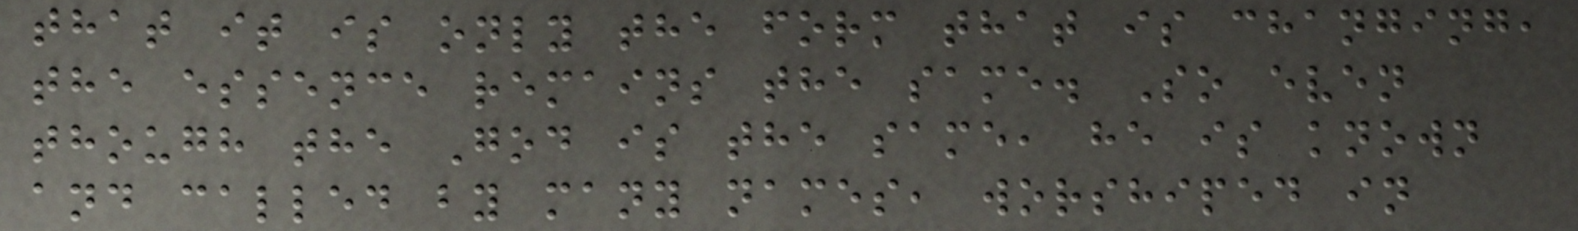that it is only the form that is changing,
the essence remains the same. So even
though the God is the same, he is known
and called by many names, worshiped in
